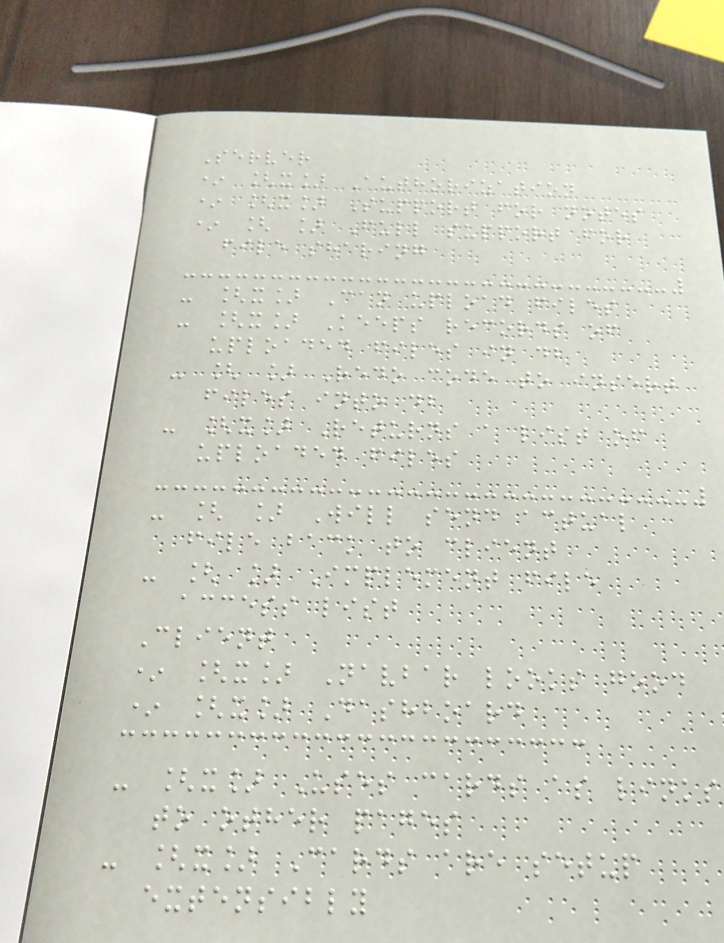Server
* [x] Authorization
* [x] Support for notes
* [ ] Full support for
file sharing
- [x] Can upload files
- [x] Keeps records of
uploaded files in db
- [ ] Redo code to insert
files into db
- [x] Returns a list of
uploaded files
- [ ] Will send actual
file back to client
- [ ] Implement file
access list
Client
* [x] Navbar looks good
* [x] Dashboard
- [x] Uses cards as links
to other pages
- [x] Cards are setup
extensibly
